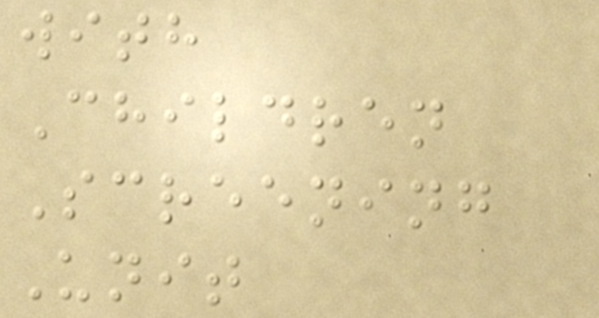with
Children
Screening
Unit
